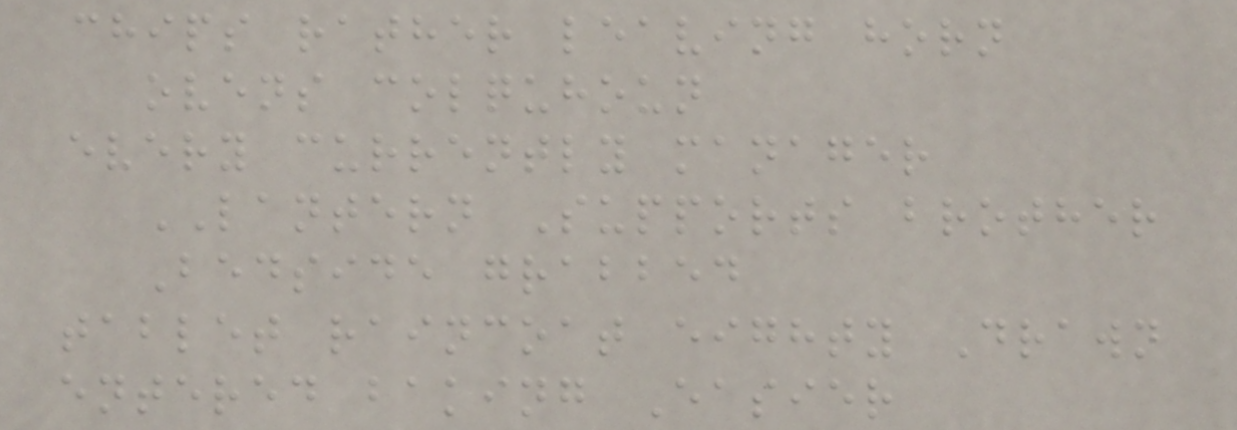chips rather leaving horn
ovens colquhoun
every currently manager
LANTERN Supports brother
Bedside grabbed
tablet raincoat eighty Drawn
entered baking Easier
